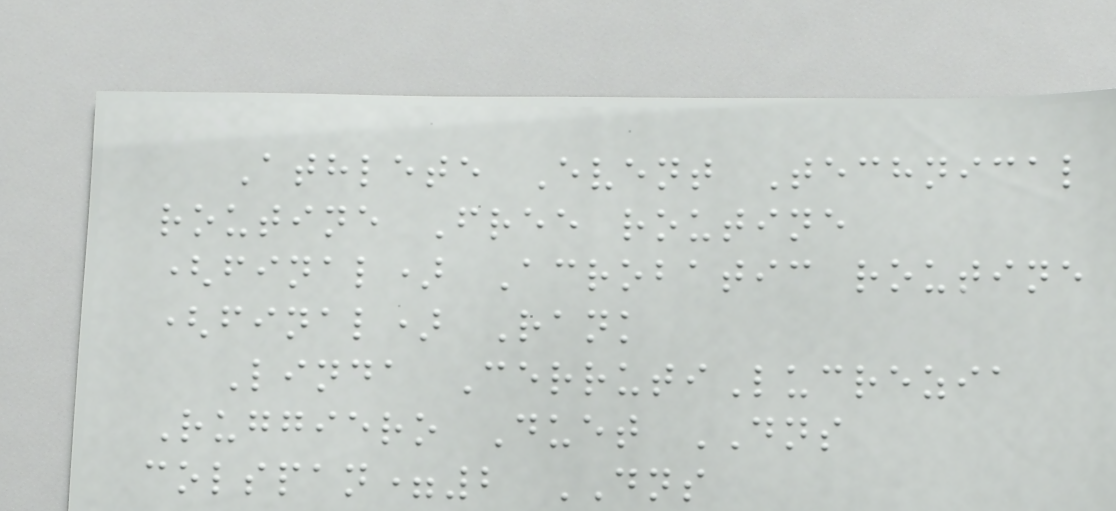Athlete Event Technical
routine Free routine
(final) Acrobatic routine
(final) Rank
Linda CerrutiLucrezia
Ruggiero Duet DNS
colspan=2 DNS
